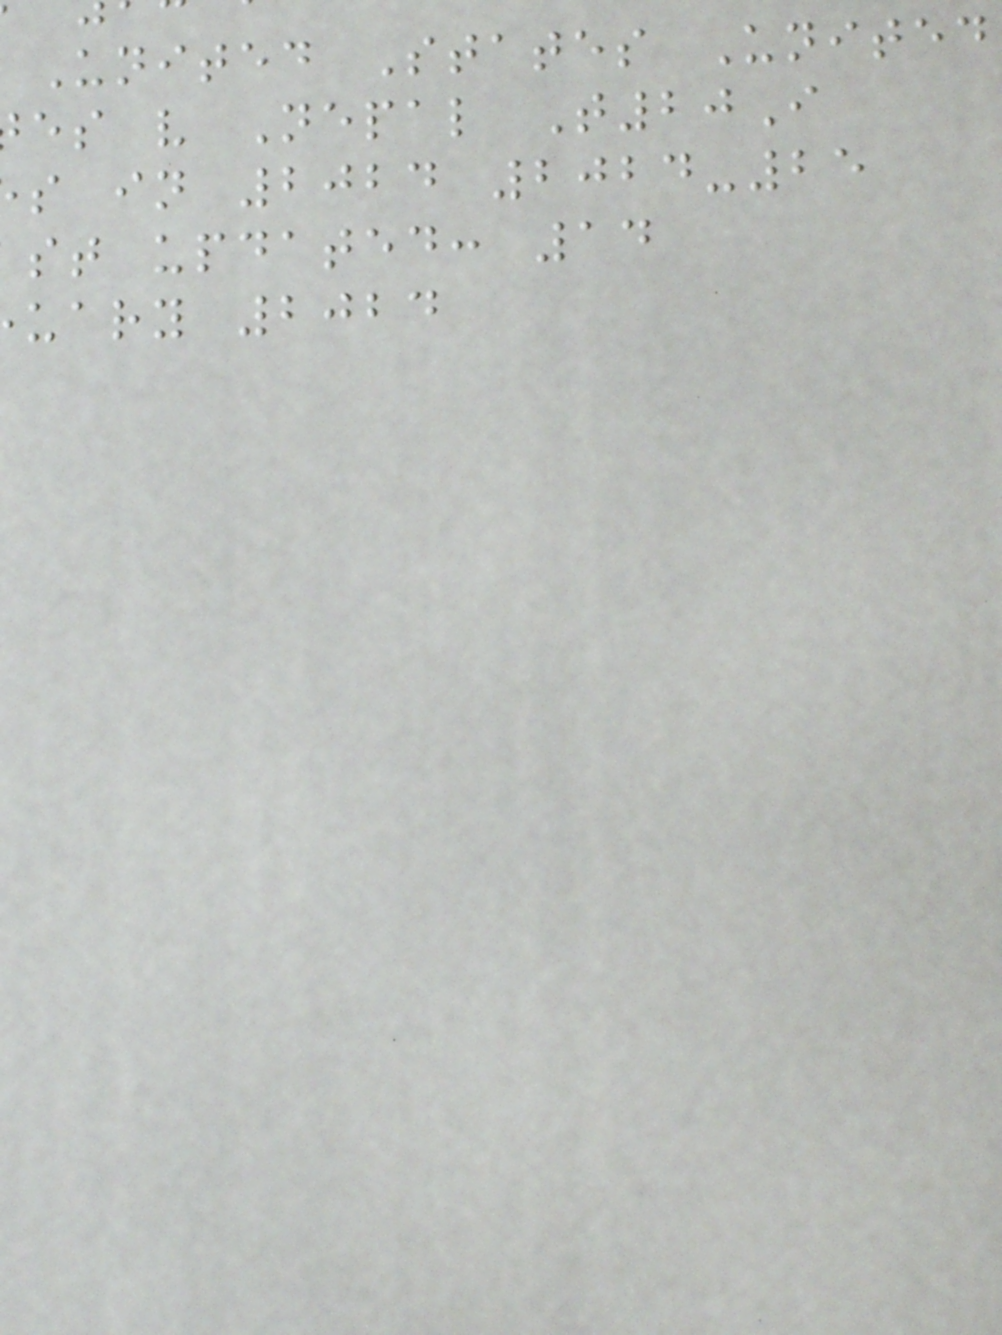United States United
es v Nepal T20I
s in 2024 2024-25
st updated: 14
uary 2024
